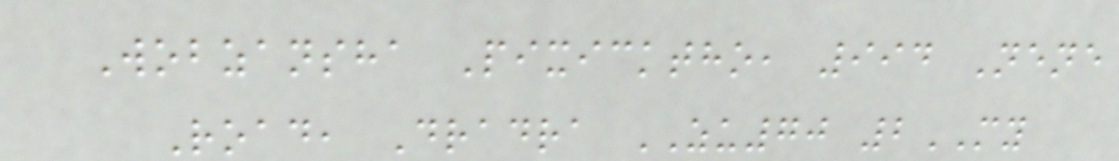Wobzansha Pixicktho, 994 Nene
Road, Dradra ZU70 2MY
